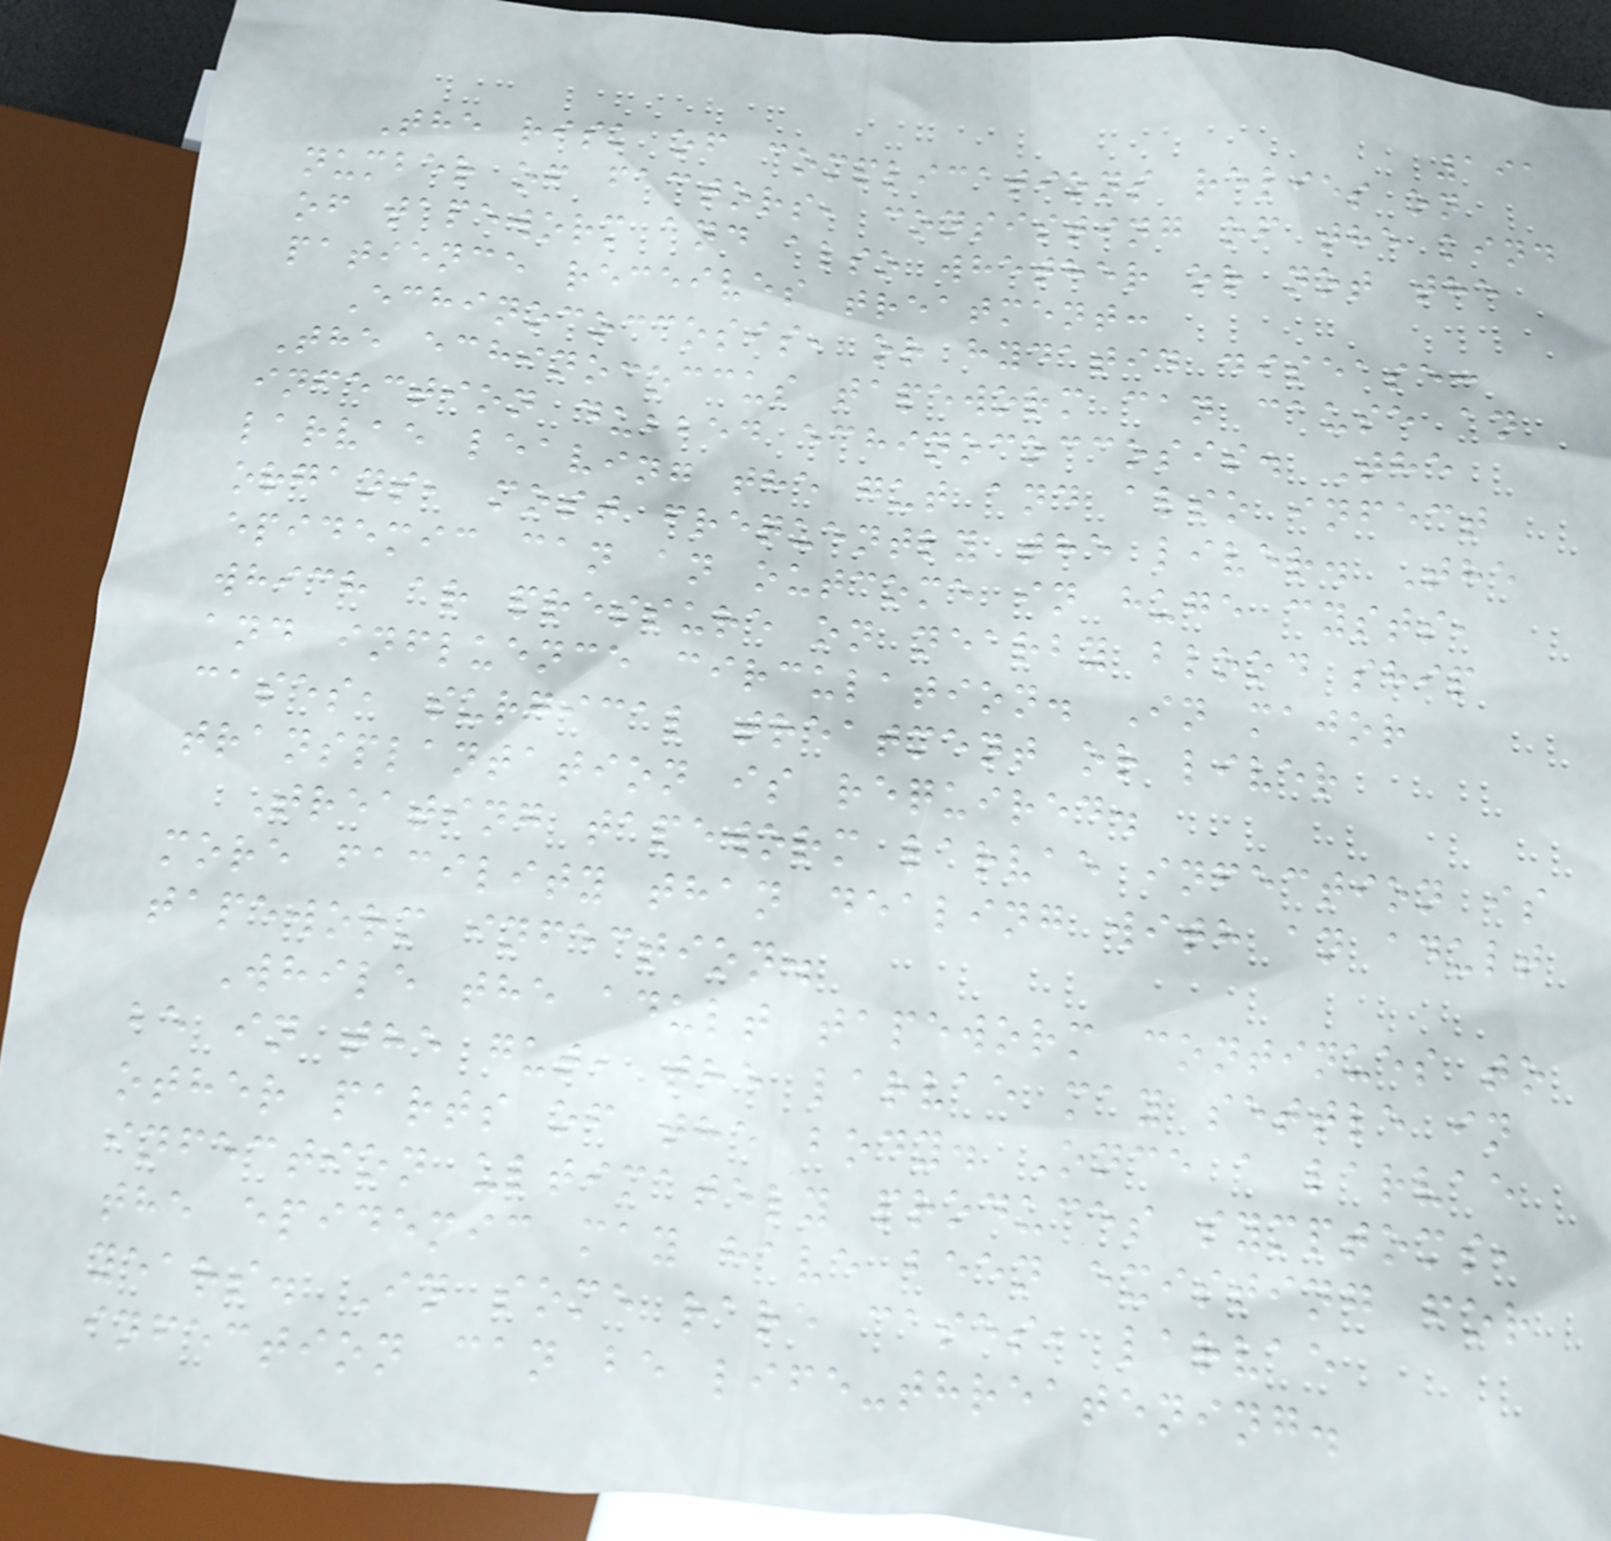191
The risk of complications relies on
number of factors, consisting of the kind
of tapeworm and also whether or not the
patience receives treatment:
Echinococcosis, or hydatid disease:
The echinococcus tapeworm can cause an
infection dubbed echinococcosis. The
larvae leaving the gut and also infect
organs, most frequently the liver. The
epidemic can an outcome in huge cysts,
which ar pressure on nearby blood ship
and influence circulation. In major
cases, surgical treatment or liver
transplantation is required.
Treating tapeworm larvae infection is
more facility than dealing with an adult
tapeworm infection.
While the adult tapeworm continues to
be in the gut, the larvae may settle in
other parts of the body. Once a larvae
infection ultimately produces symptoms,
the epidemic may have been existing for
years. In some rare cases, larvae
infection can be life-threatening.
